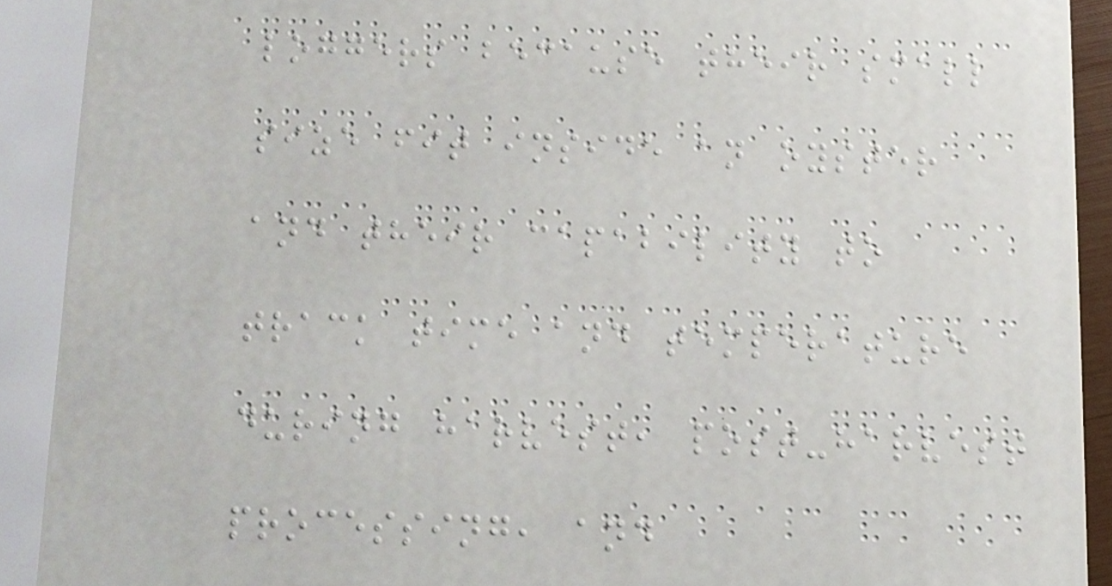loggers because their small
size fit inside an oyster
and their capability to
track time and temperature
during harvest, post-harvest
processing, and
